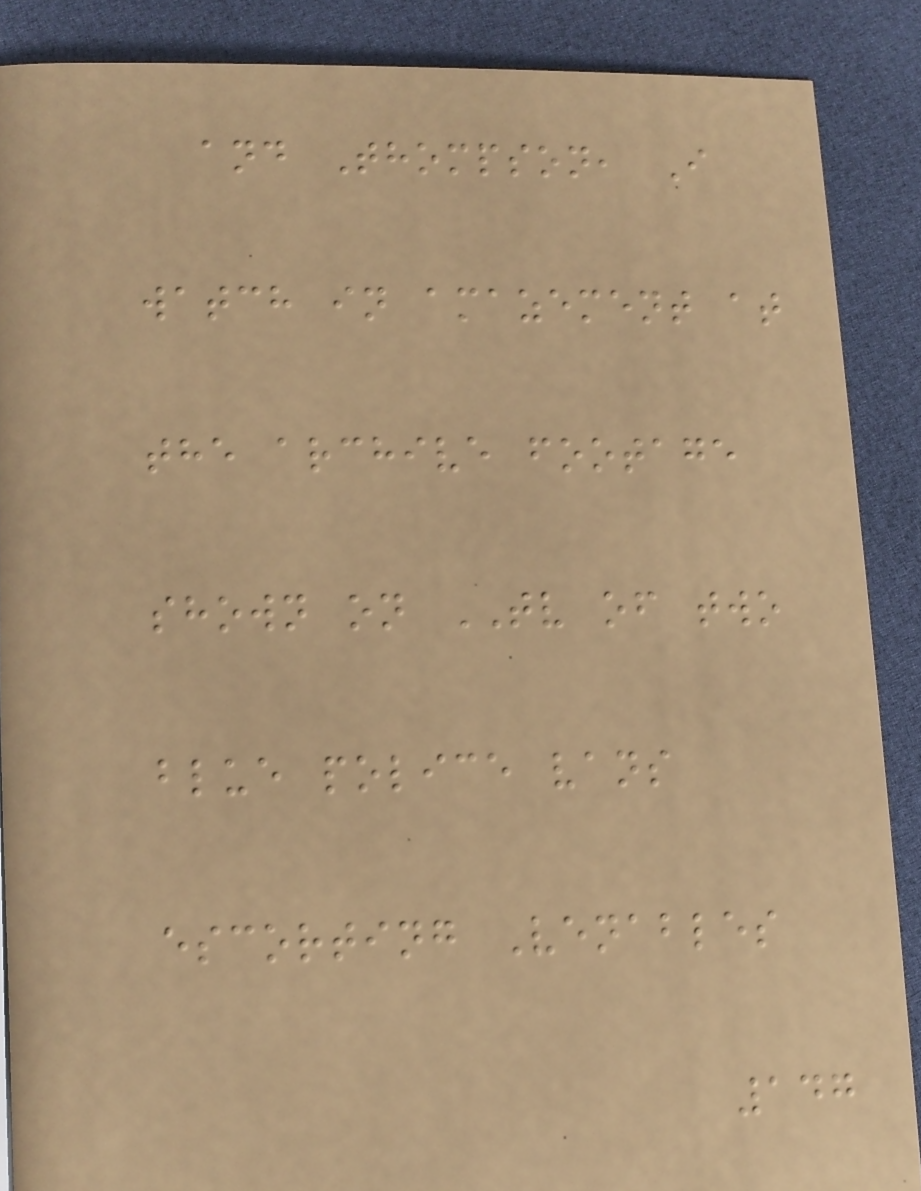and Thompson, I
watch in amazement at
the archive footage
shown on TV of two
blue police vans
escorting Venables
147
